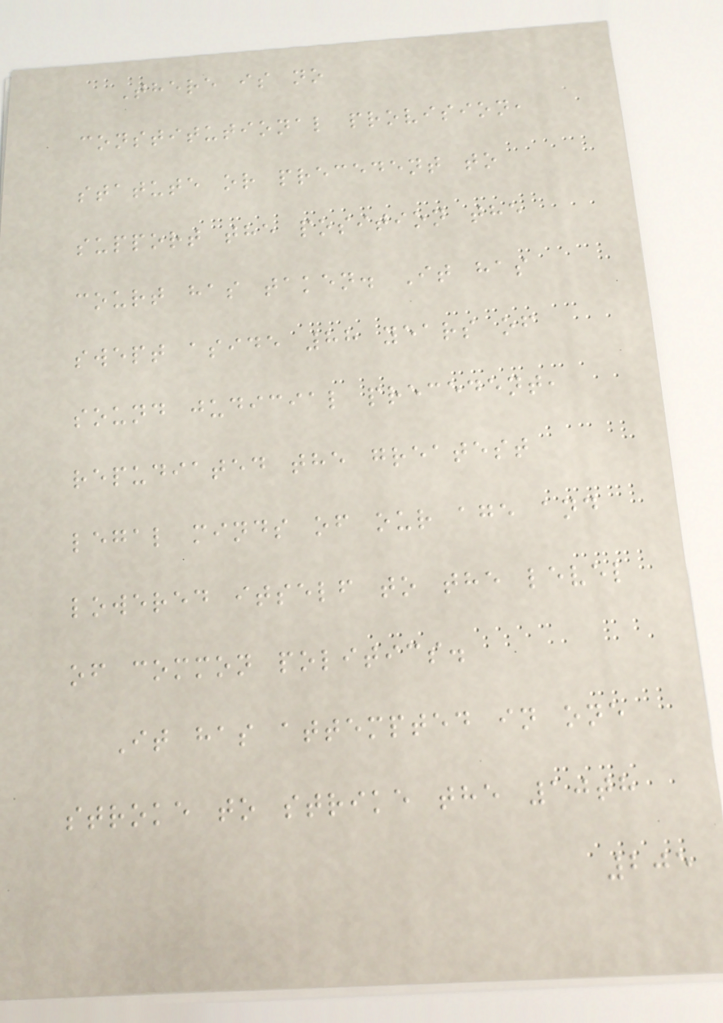There is no
constitutional provision,
statute or precedent to
support the position the
court has taken. It has
swept aside 88 years of
sound judicial precedent,
repudiated the greatest
legal minds of our age and
lowered itself to the level
of common politics.
It has attempted in one
stroke to strike the 10th
205
